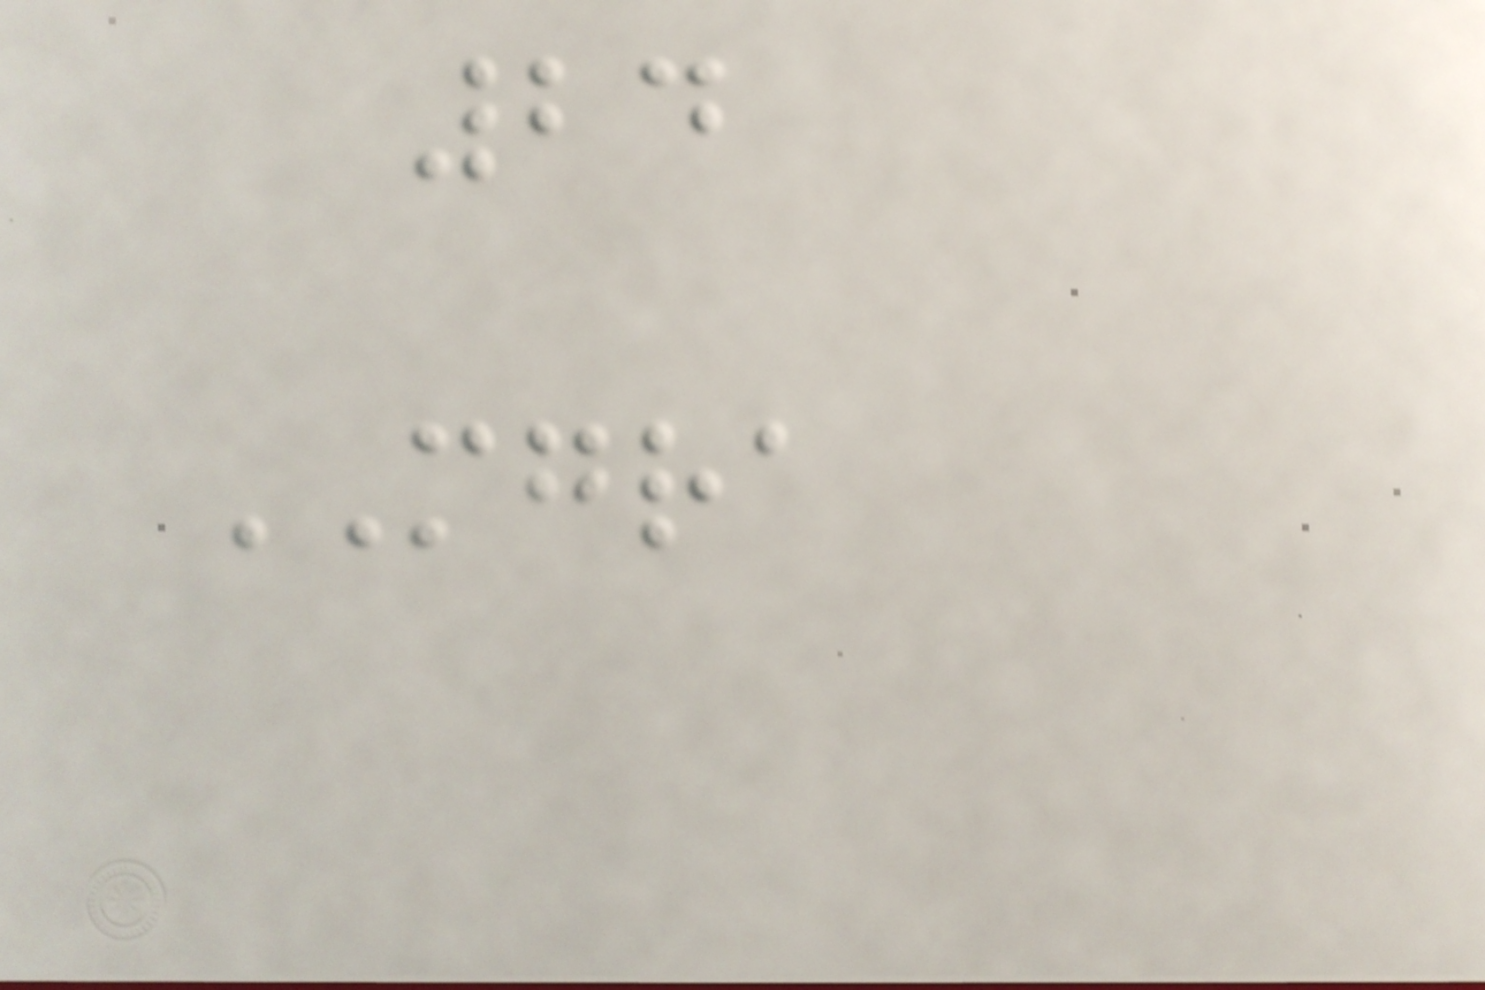24
MGRA
